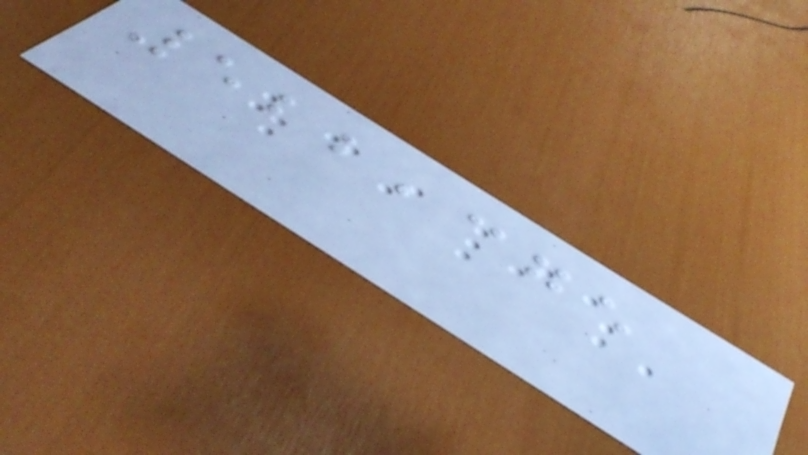522,375
